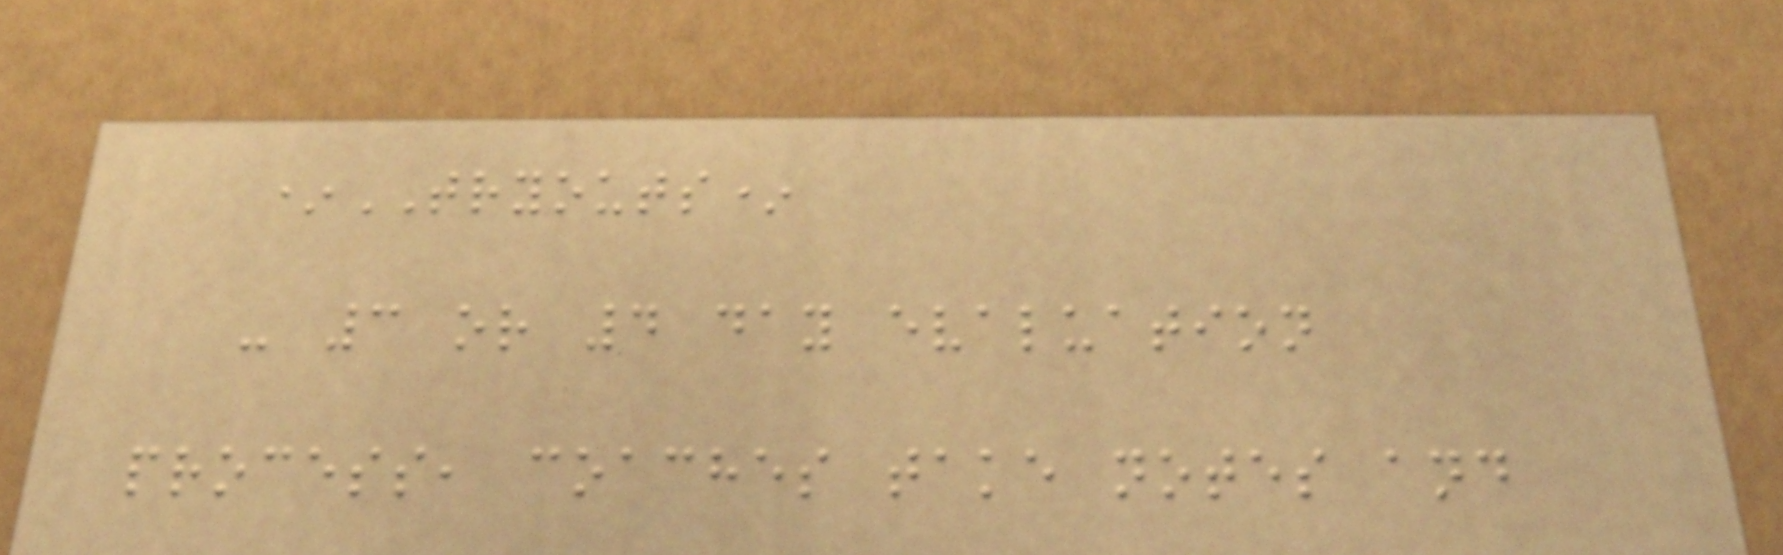*TRYOUTS*
- 3 or 4 day evaluation
process, coaches take notes and
